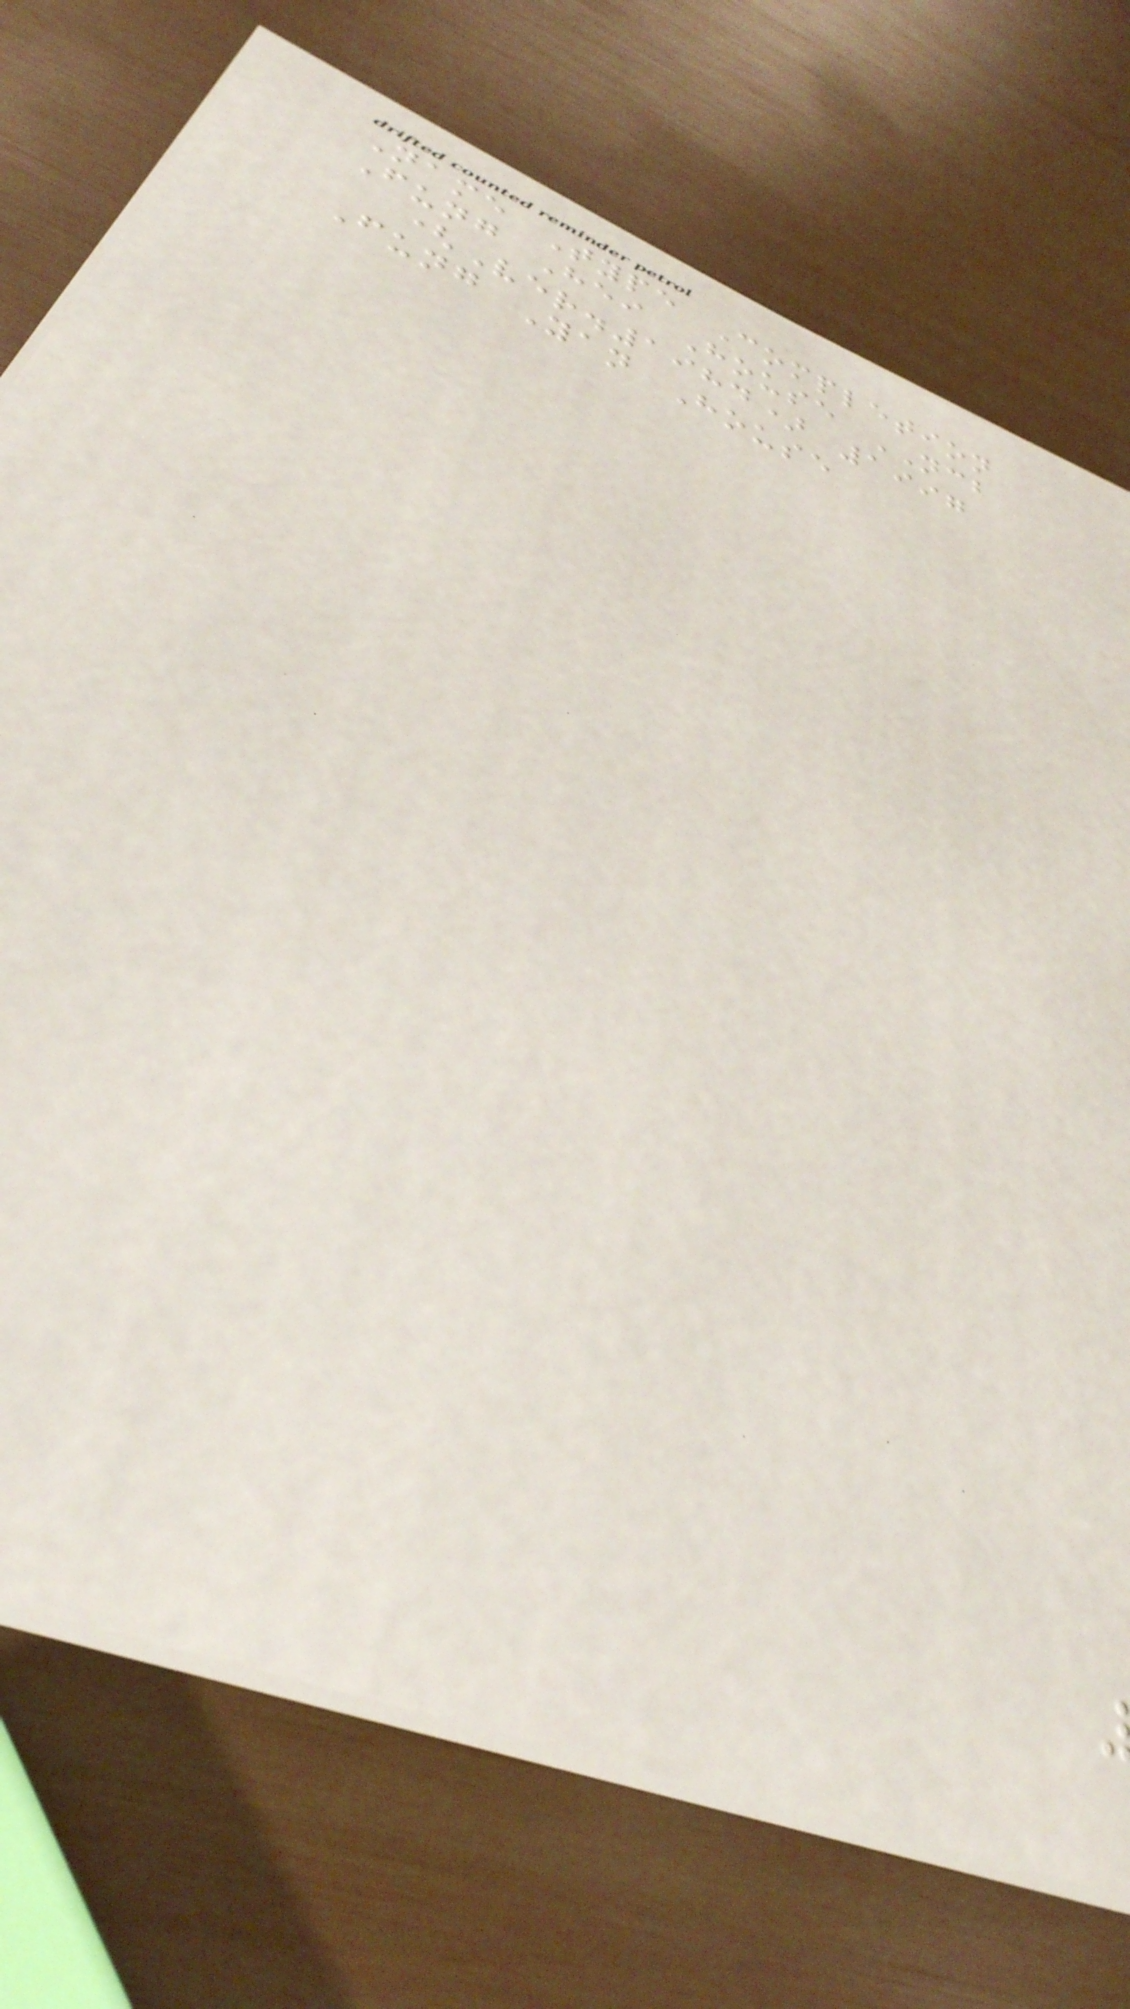Name Type Completion
Fung Hei House NCB
(Ver.1984) 1997
Fung Yan House
